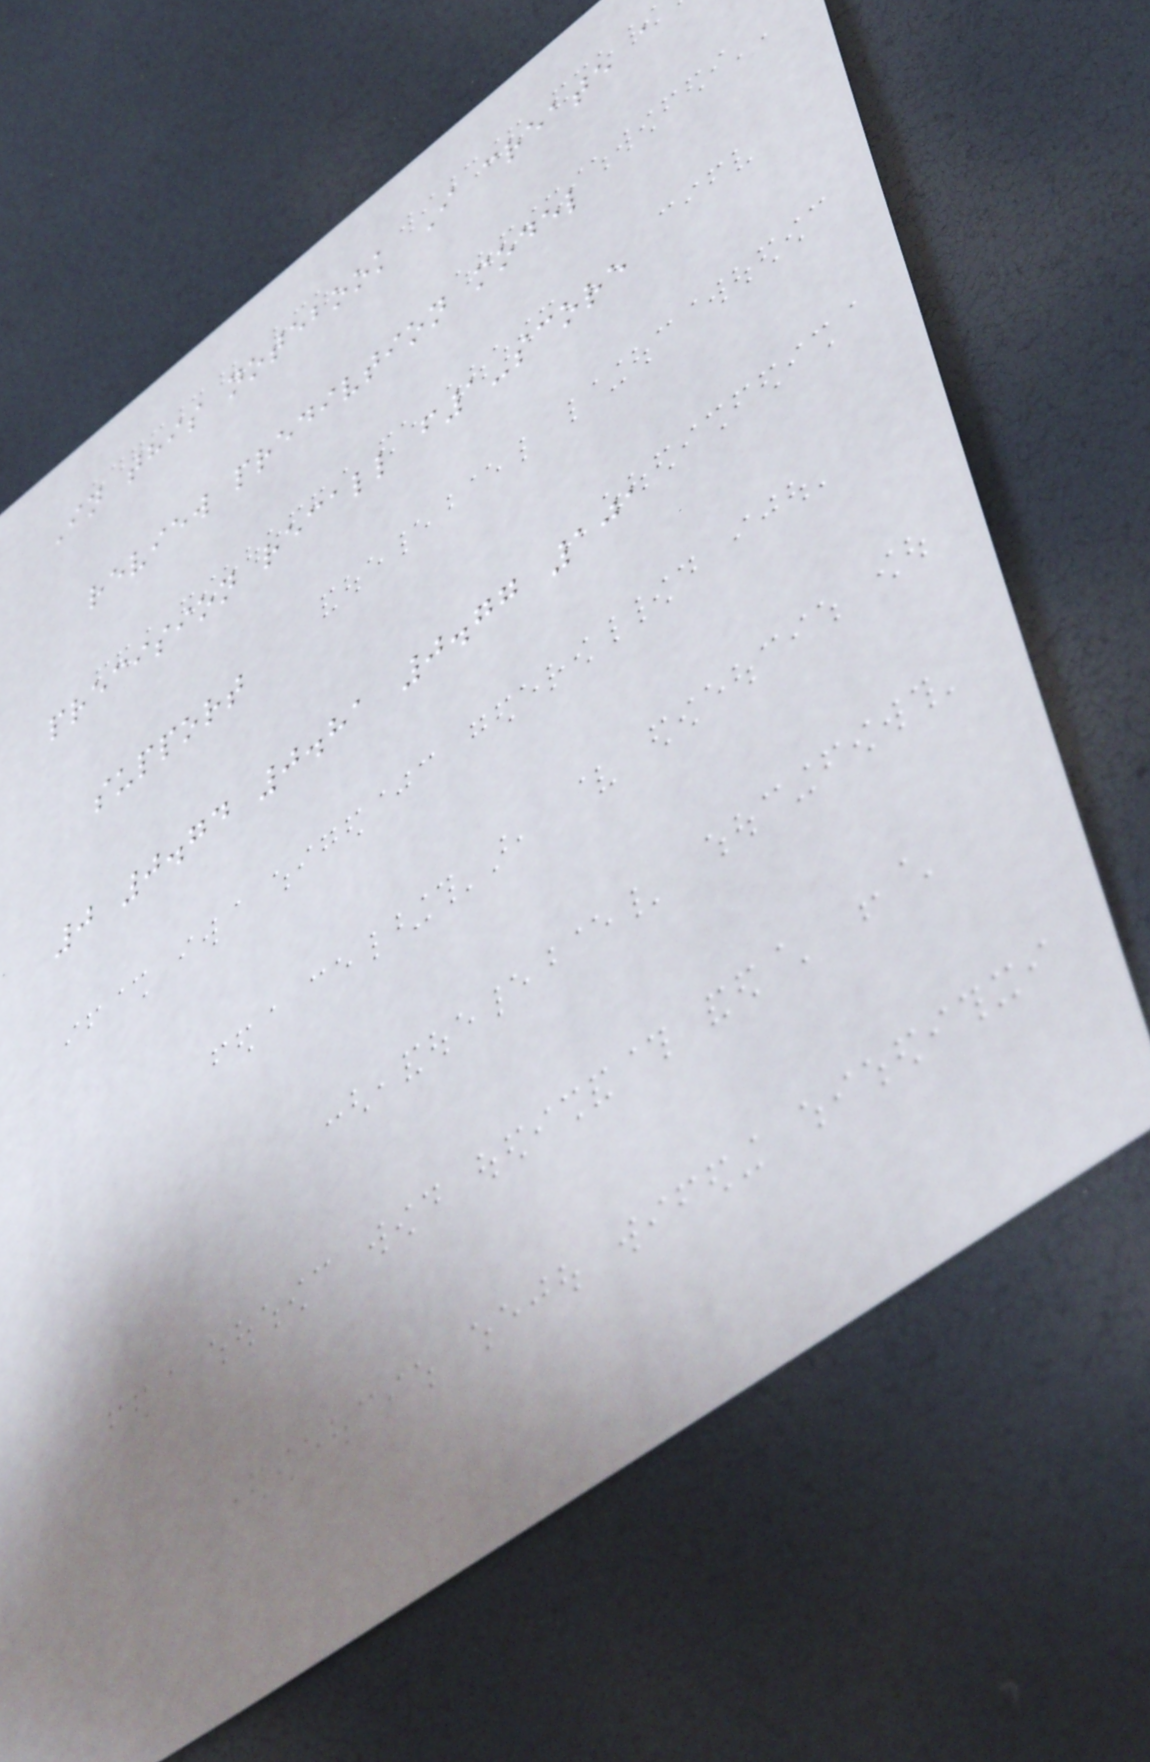In this notebook I create a
review predivtion model
precision recall f1-score
support
0 0.74 0.81 0.77 101
